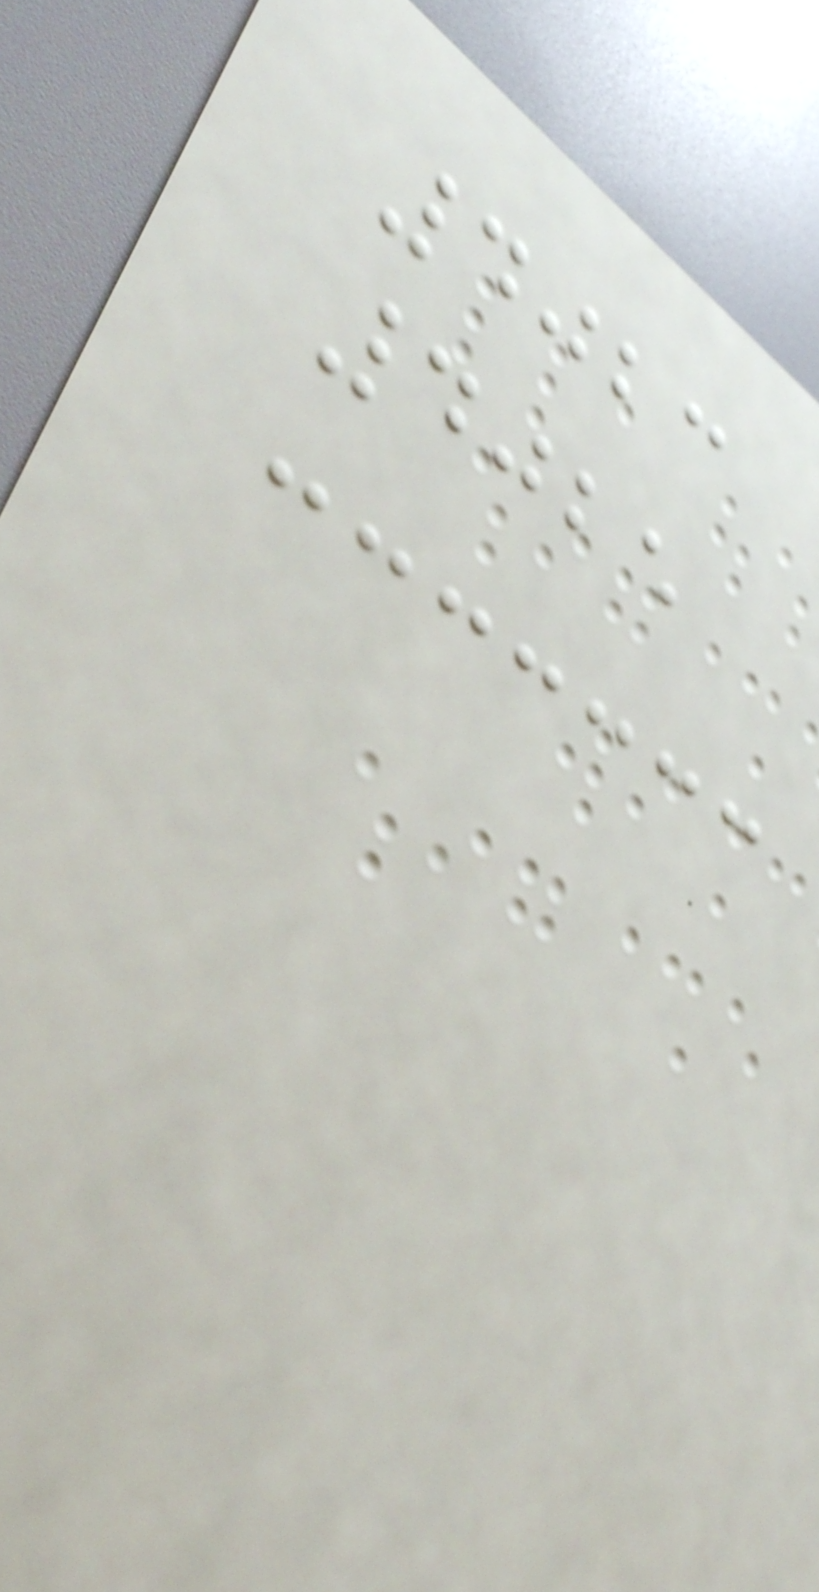4023
4025
